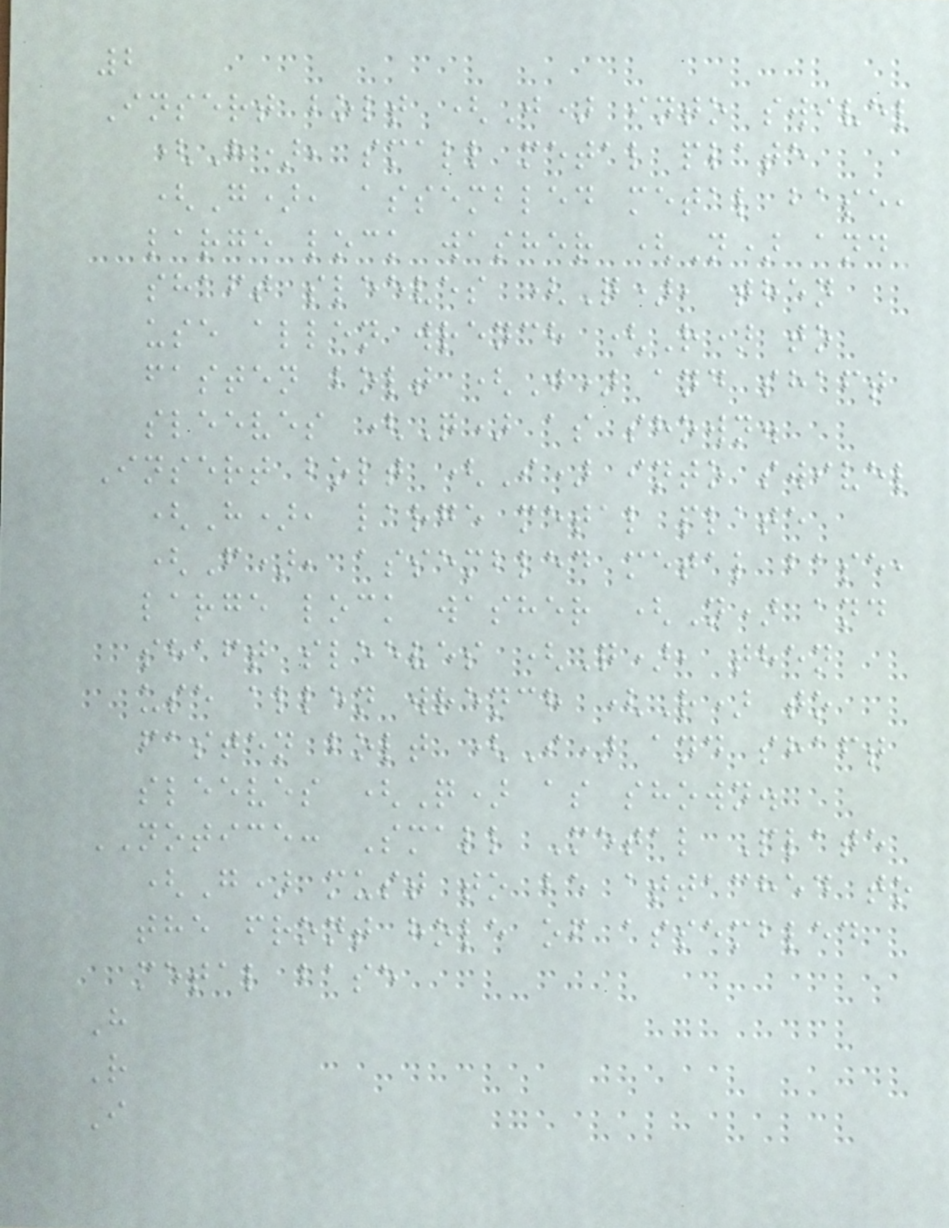2
Insert bolt (J) into swivel
(H), small metal plate
(G), assembled metal base,
large lock washer (N) and
shaft sleeves (Q), then
use allen wrench (R) to
fasten bolt (J) and shaft
sleeves (Q) as shown.
Insert bolt (I) into swivel
(H), large metal plate
(F), assembled metal base,
large lock washer (N) and
shaft sleeves (Q), then
use allen wrench (R) to
fasten bolt (I) and shaft
sleeves (Q) as shown.
NOTICE: Small Metal Plate
(G) must to be attached to
the front hole of assembled
metal base
H
R
I
